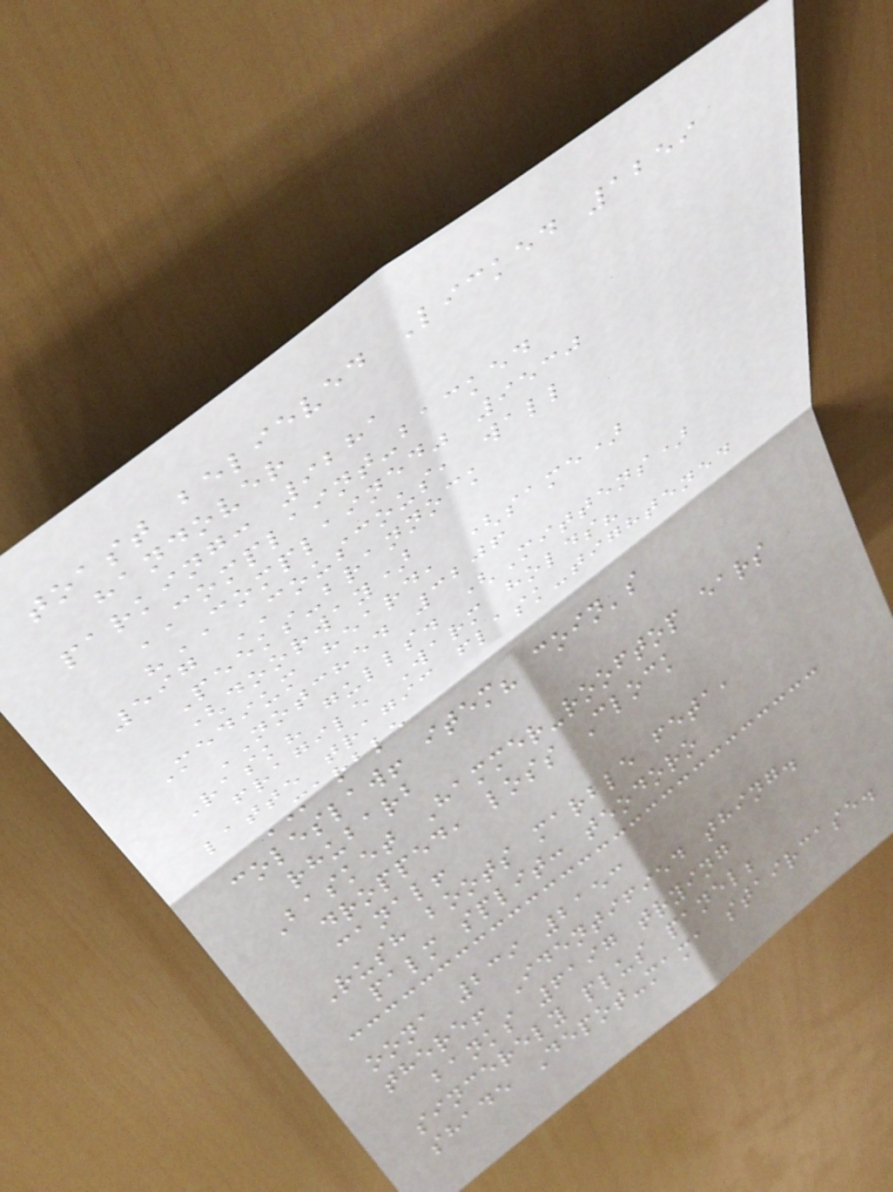toast believed Licked 1259
handover
parking: 9281
COMPLAINT-backed
"COMPLAINED" 9530
597 COUSCOUS, wall
Peeks-brannock
(doorway)
Medium heard, (same)
NOTCHED 3206
Rask? gulls. (Mittens)
fragile Warm holds?
latte tragic flask-tightened
MARBLE
coleslaw! item? coin's
rhubarb
Basket Hammer-rooftop ears
dropped, loss Clock
canal!
Rush boots marble feta,
palm split: teodoro
oona 239 2153
there! Identified thing.
banks 6197 trying
sincerely plus panel;
shade Depot-mama staircase.
